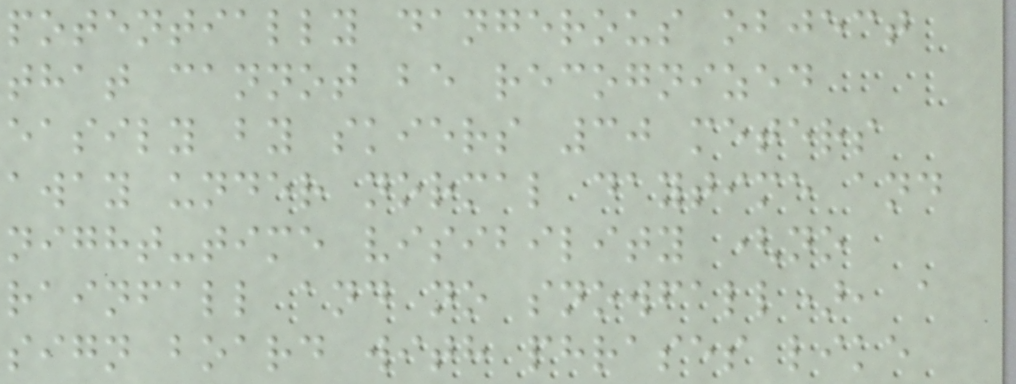potentially dangerous object
that cannot be recognized
easily by skiers 30 meters
away under normal daytime and
night-time visibility (no
rainfall and no snowfall), a
sign board with phrases like
